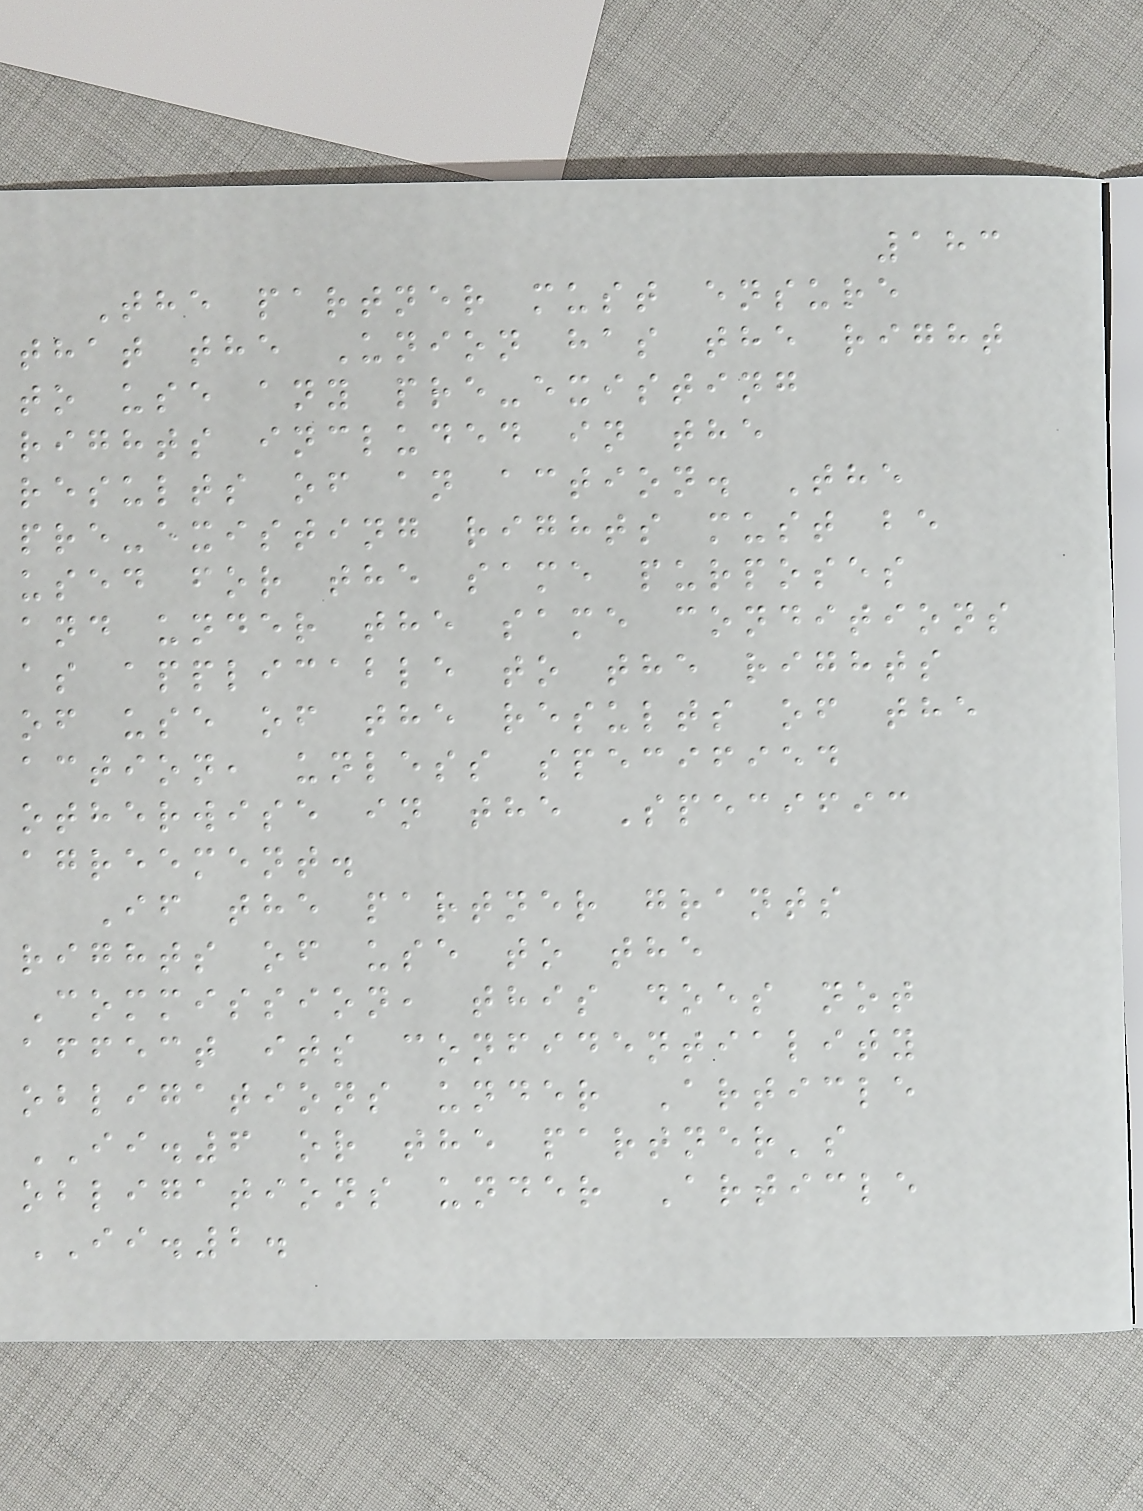183
The partner must ensure
that the Union has the right
to use any pre-existing
rights included in the
results of an action. The
pre-existing rights must be
used for the same purposes
and under the same conditions
as applicable to the rights
of use of the results of the
action, unless specified
otherwise in the Specific
agreement.
If the partner grants
rights of use to the
Commission, this does not
affect its confidentiality
obligations under Article
II.6 or the partner's
obligations under Article
II.2.
